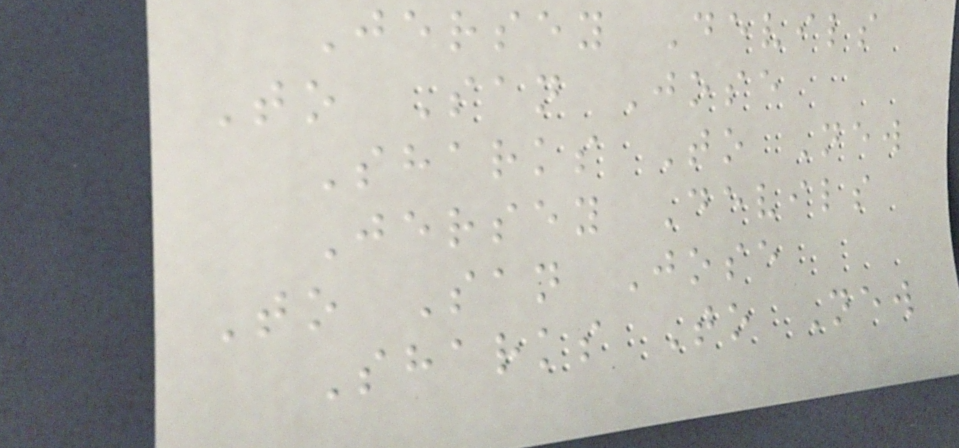Jersey Devils
To San Jose
Sharks To New
Jersey Devils
To San Jose
Sharks To New
